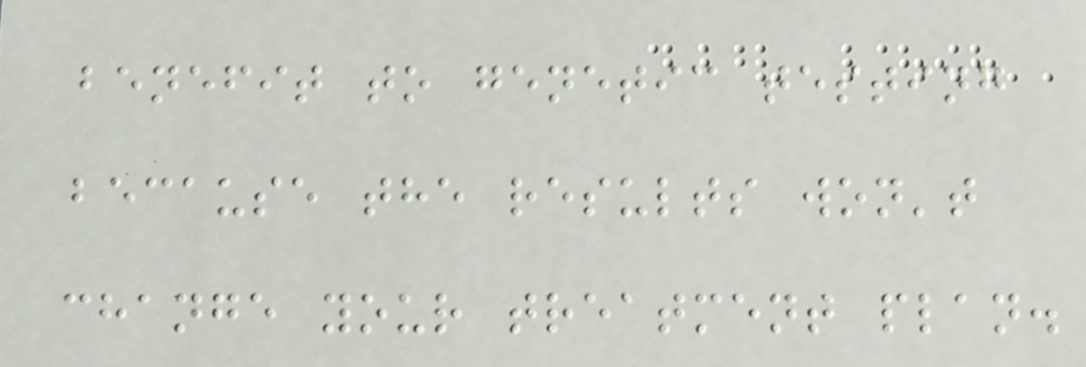benefit to genetic testing
because the results won't
change your treatment plan.
